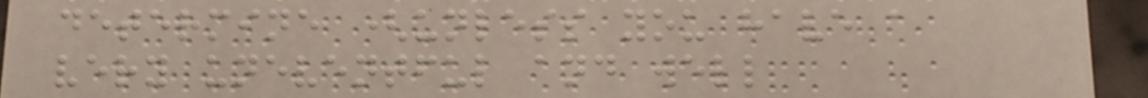determine (unless you have a
very uneventful and well
